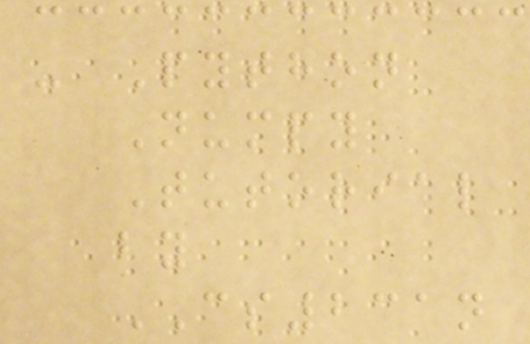- Python
Numpy
Tutorial
by
CS231n
